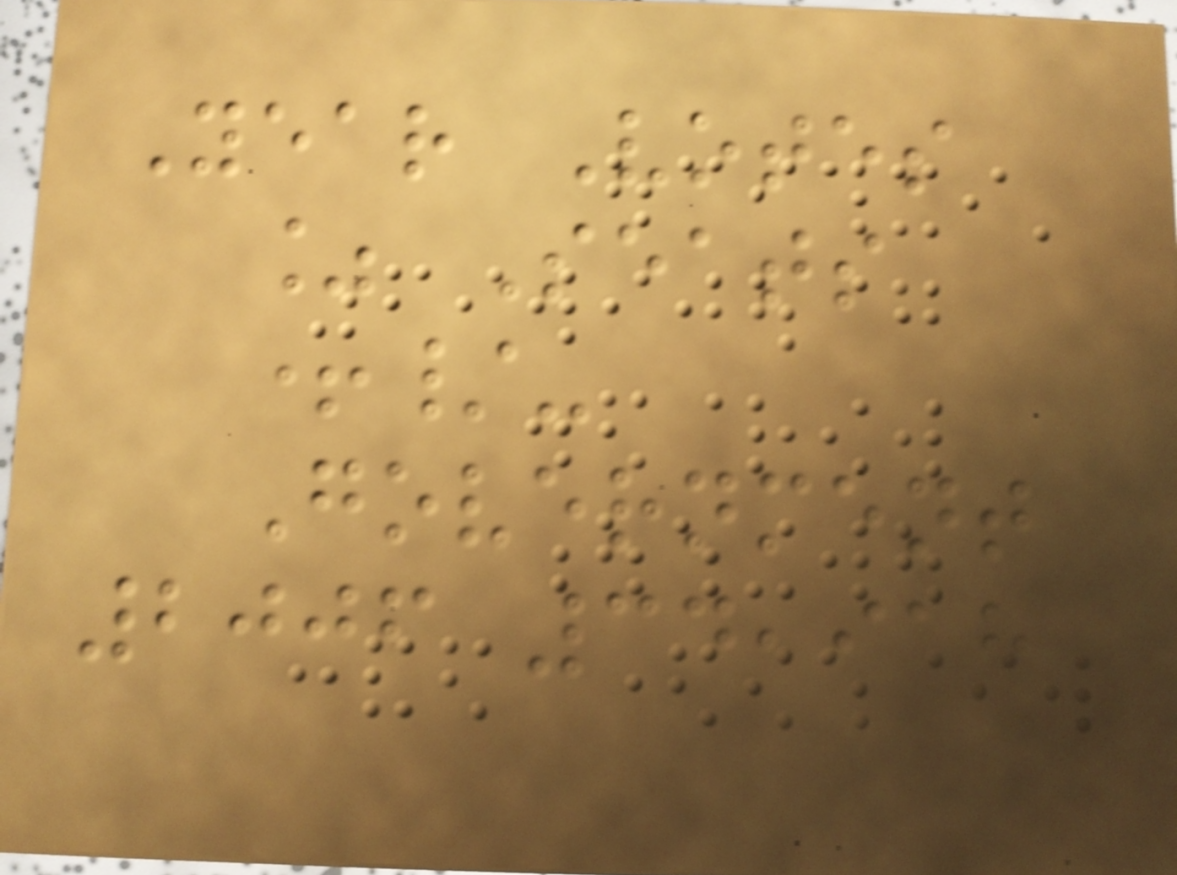Year Votes
% Seats
+/-
Government
2006 34,918
